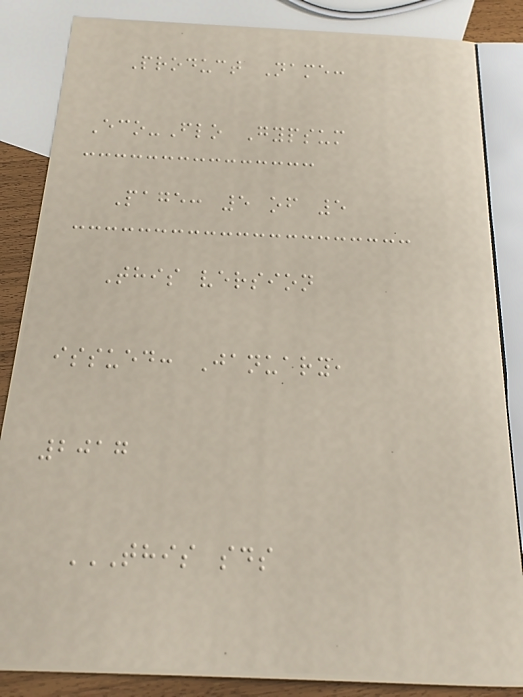Product Name:
Eco-Flo Gypsum
Page: 5 of 5
This version
issued: January,
2017
THIS SDS
